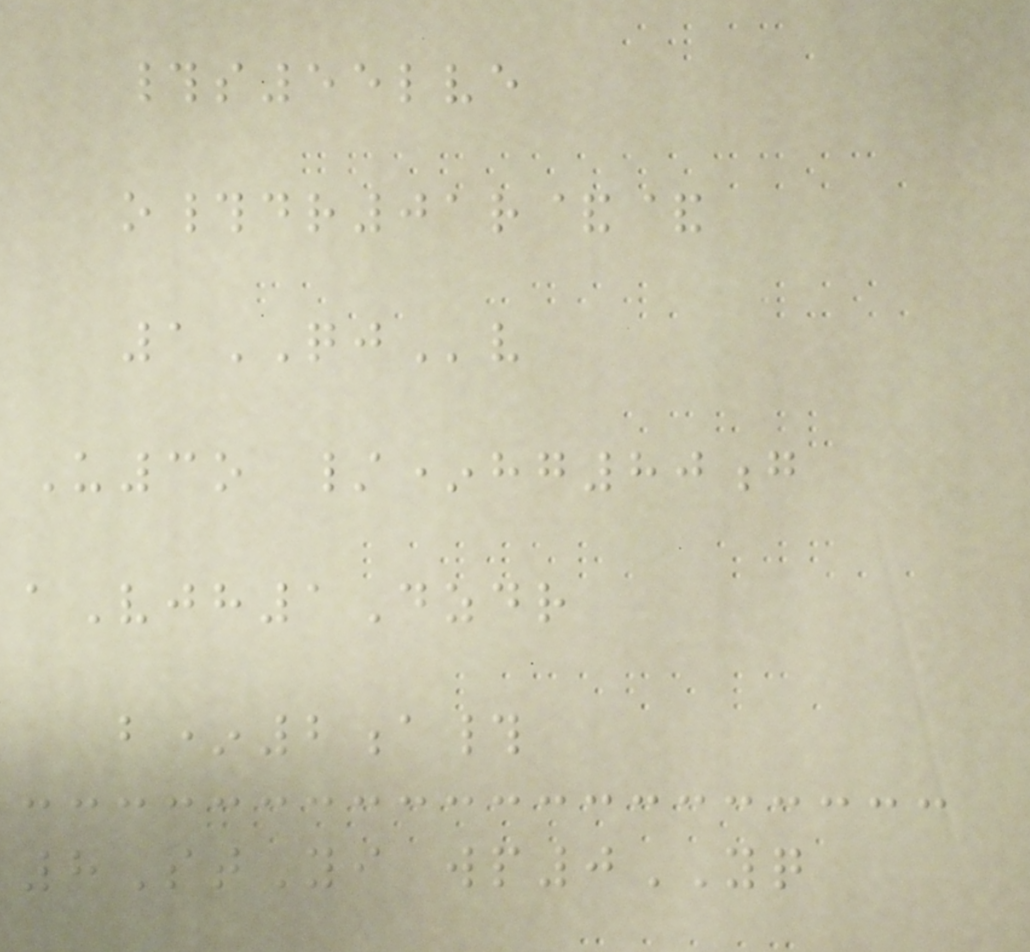#s55lve
o#dr01r&&
1QJv
U3o /*hg80g
aVjh1Dzdr
b*2a#
8StYi wp0YQ
